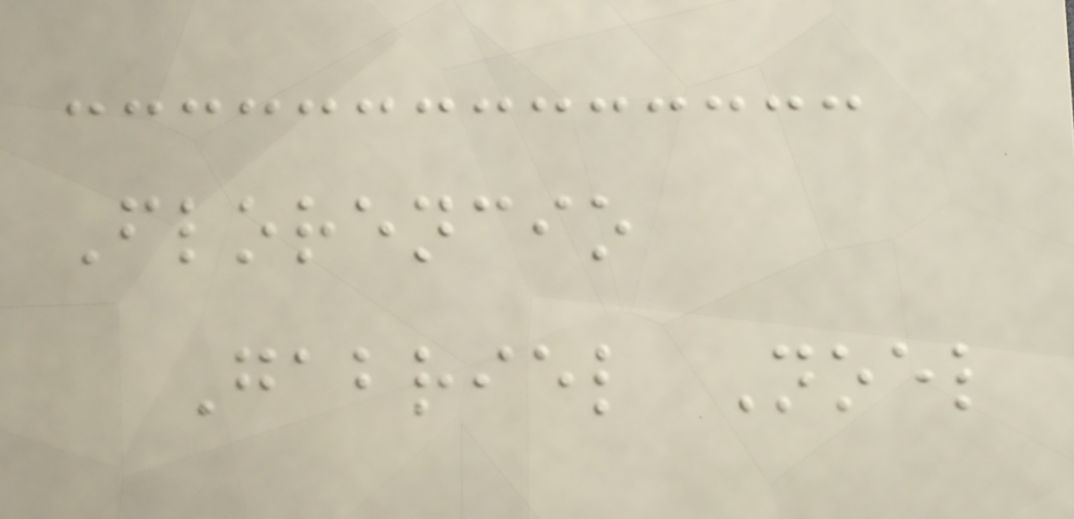Florencio
Gabriel Noel
